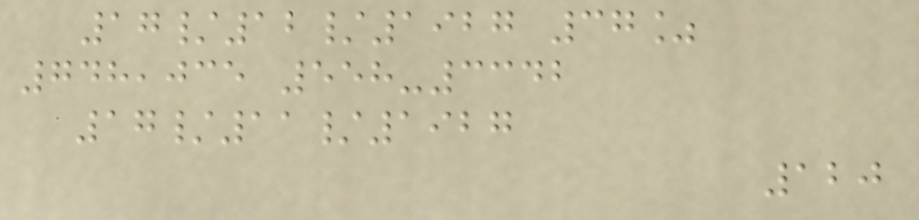17/12/1927 37%
748,035 558-3342
17/11/1927
120
